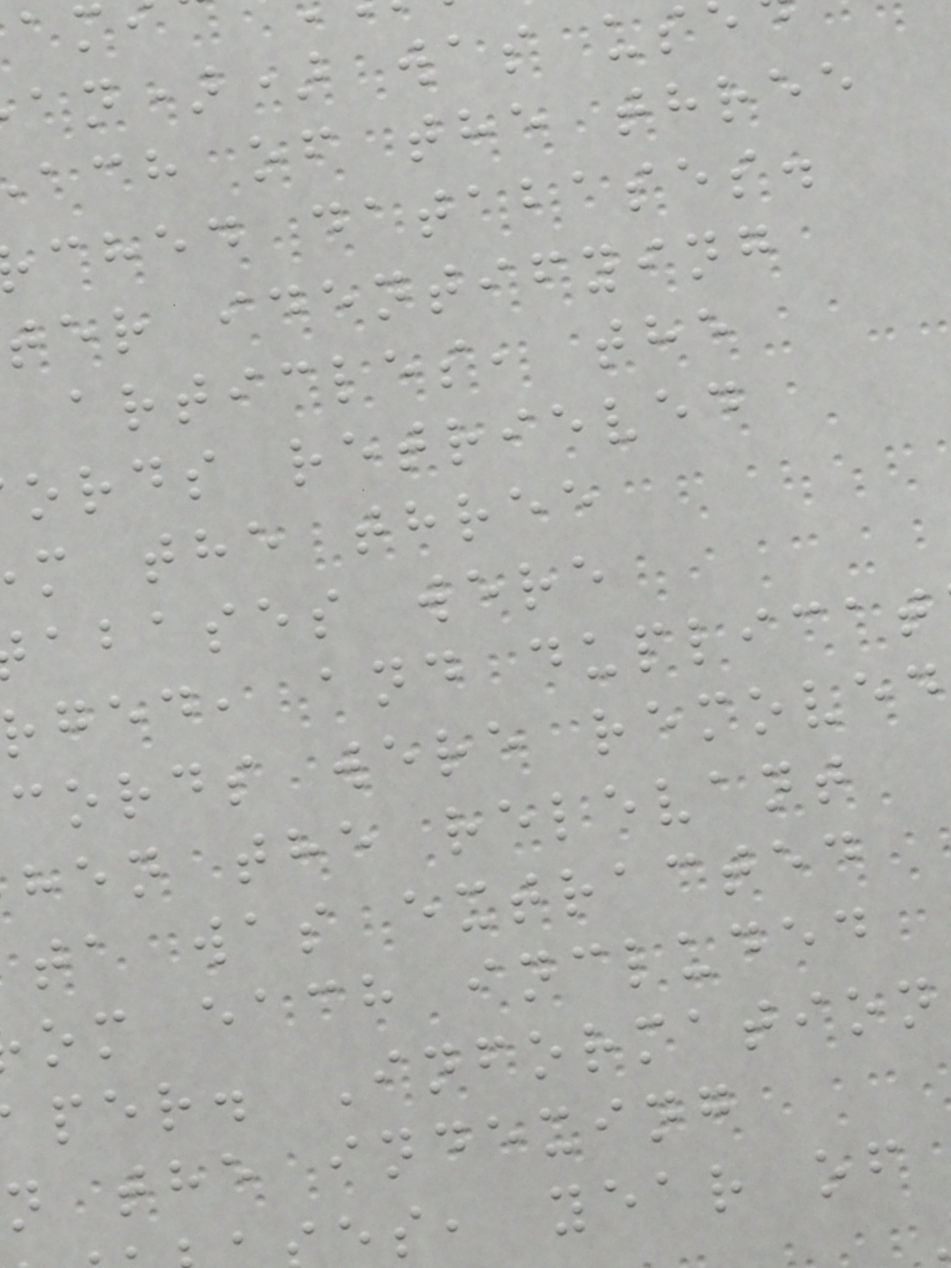an)) was us
ach of the three
ched databases.
ter identifying
articles, the
ords retrieved
m the three
abases were
rged, and duplicat
cords were removed
hen the relevant
ta was extracted
om each included
per. Information
n the indexing
es, year of
